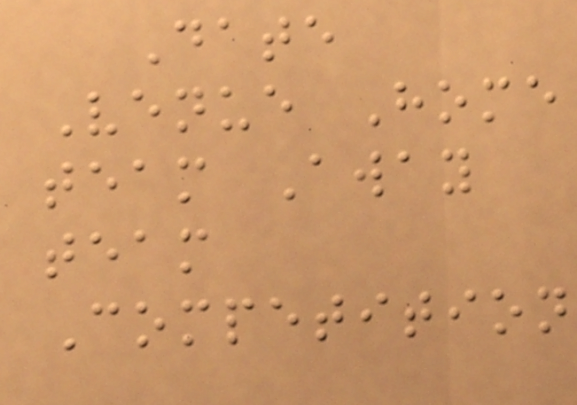Date
Venue Home
team Away
team
Competition
